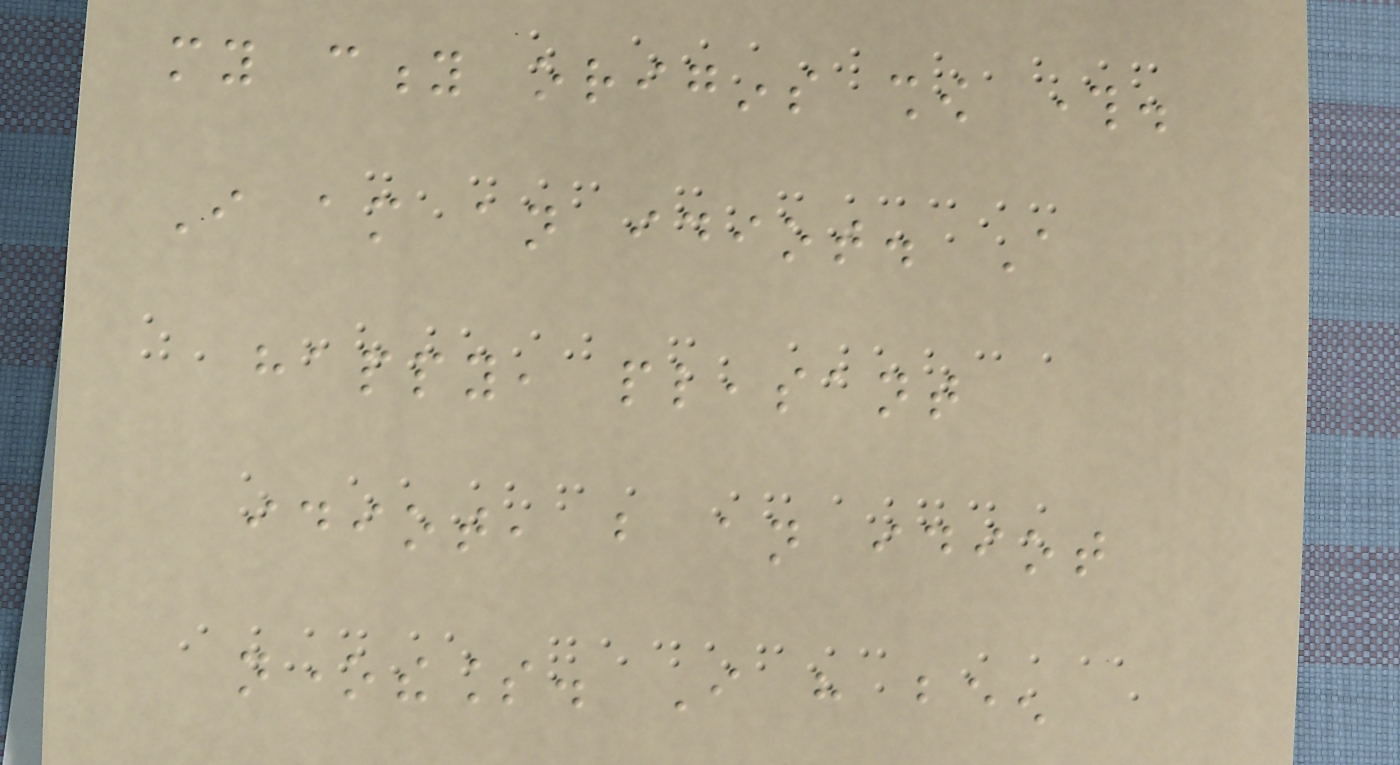my city origins show through.
I am an idiot. A
happy, pleasant
idiot, but an idiot
nonetheless. I have been
